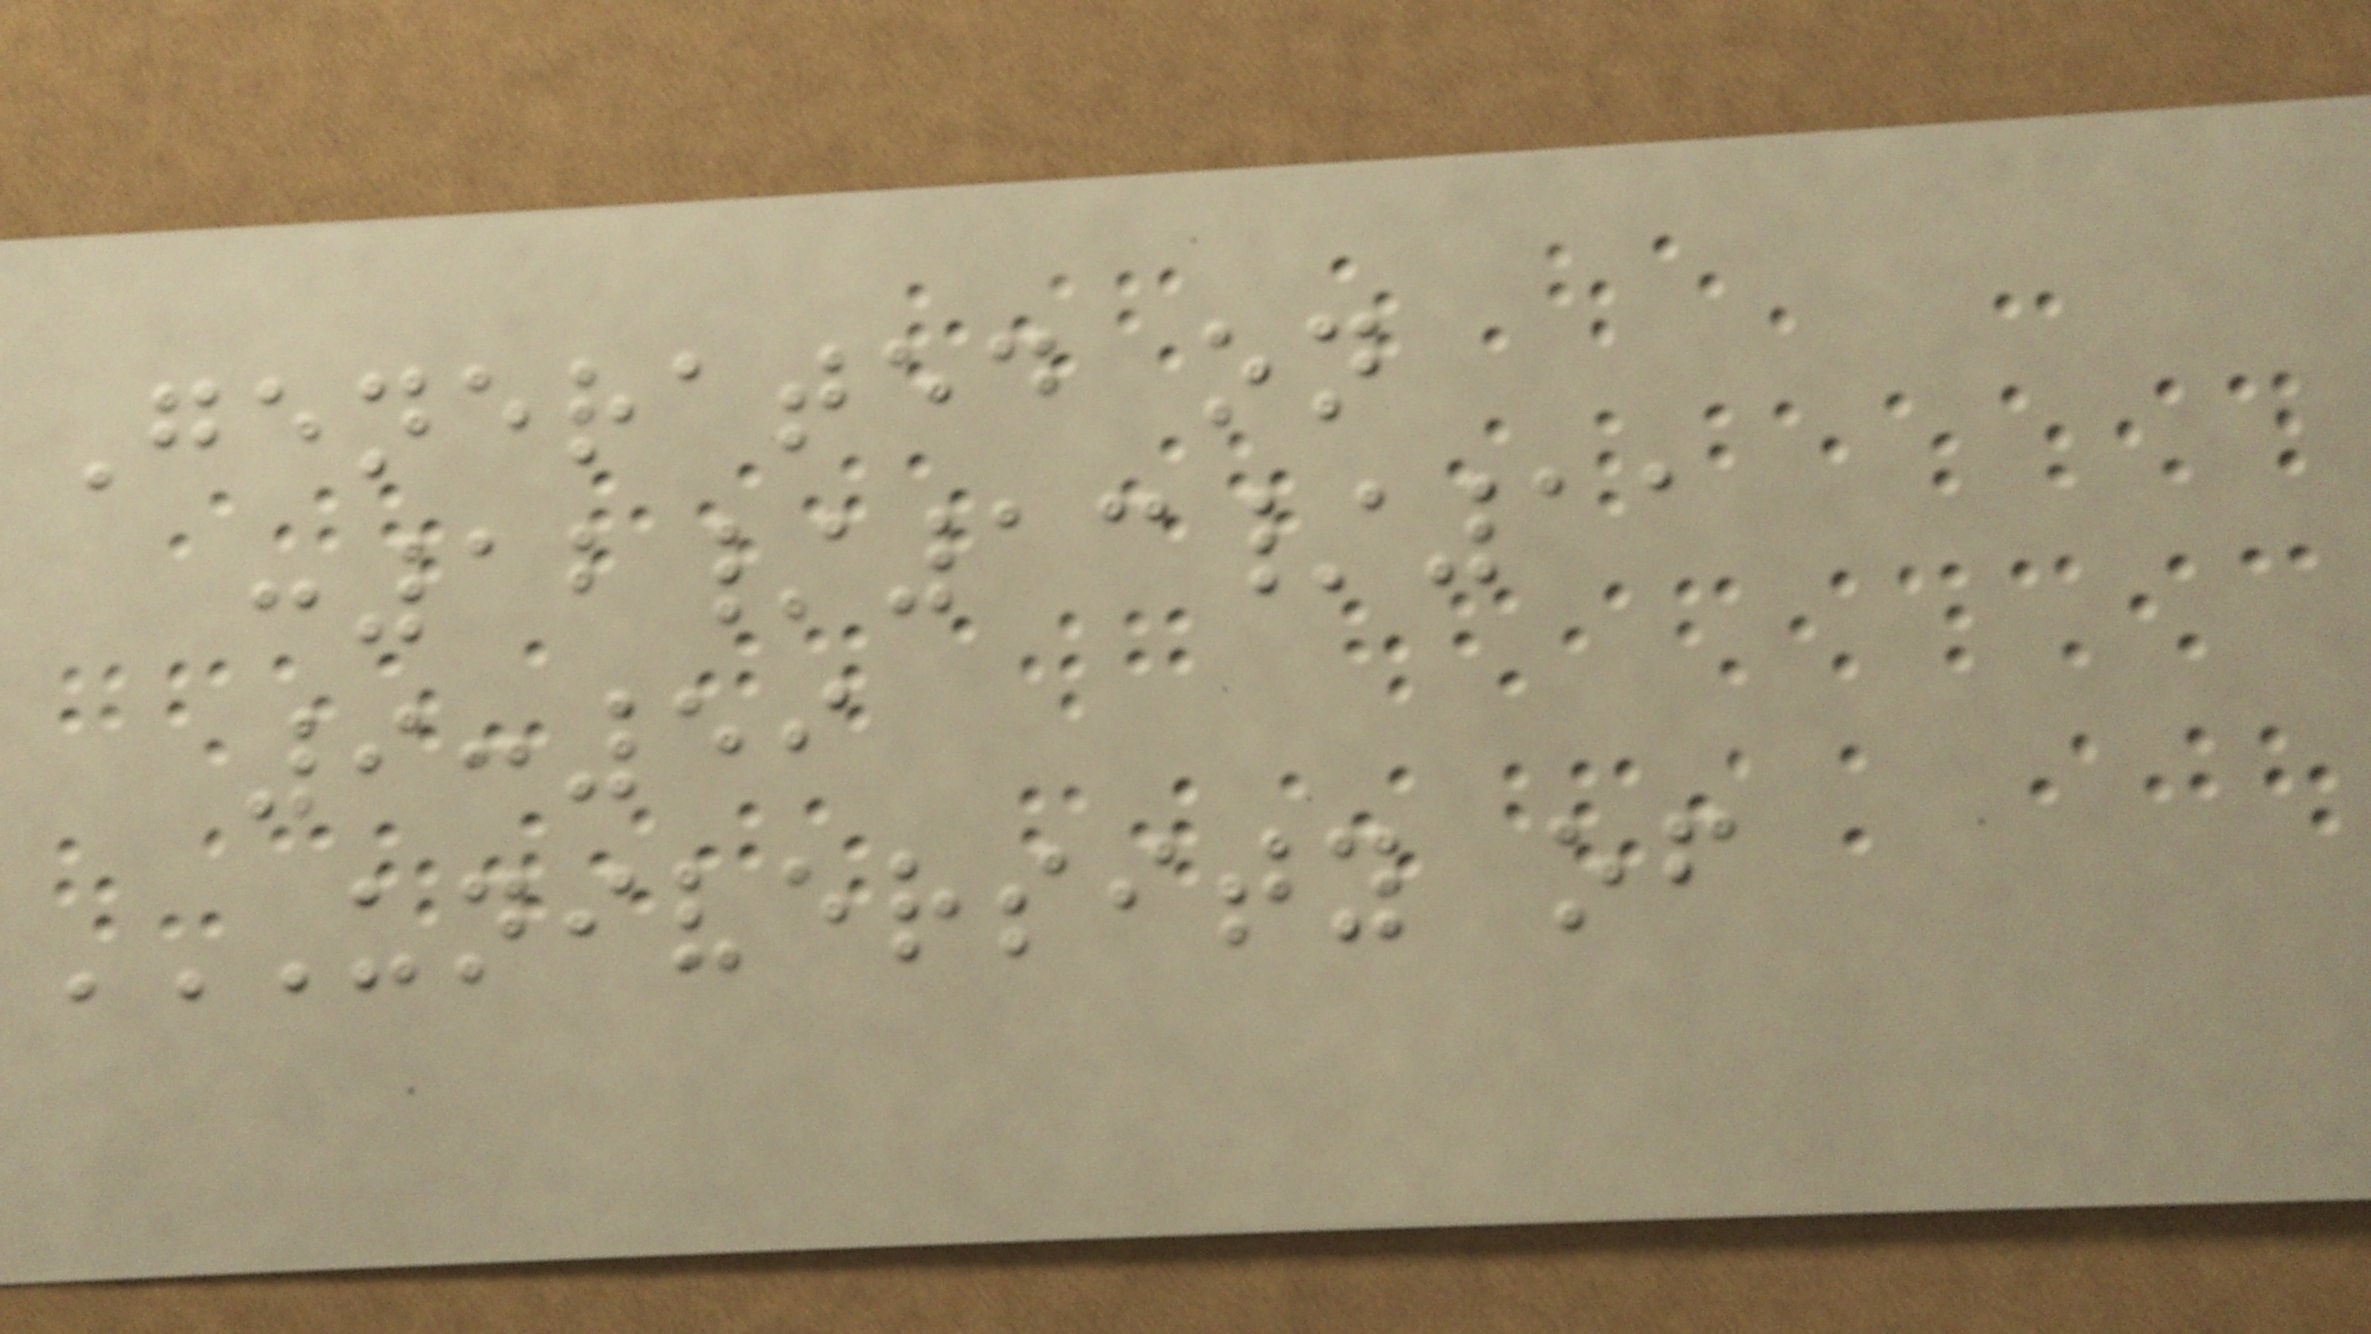Generated on
:12/13/11
9:59
UNIVERSITY OF
